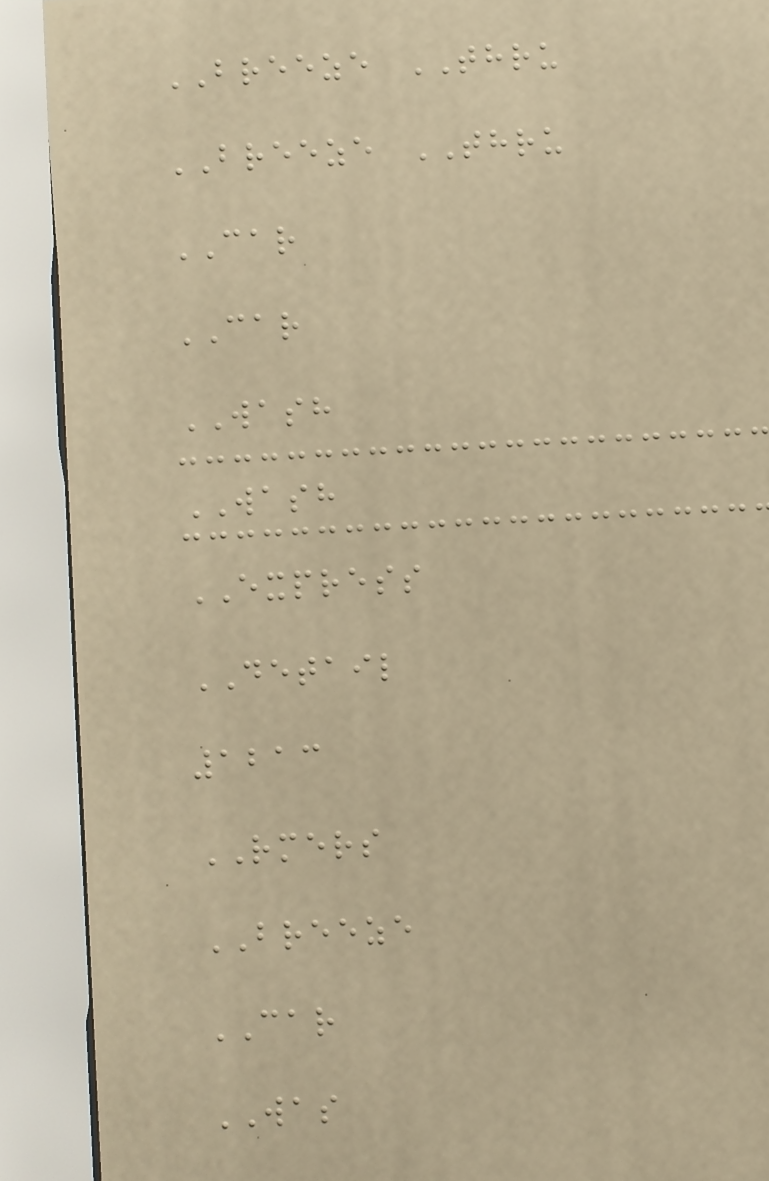BREEZE THRU
BREEZE THRU
CAR
CAR
WASH
WASH
EXPRESS
DETAIL
1213
RMERS
BREEZE
CAR
WAS
